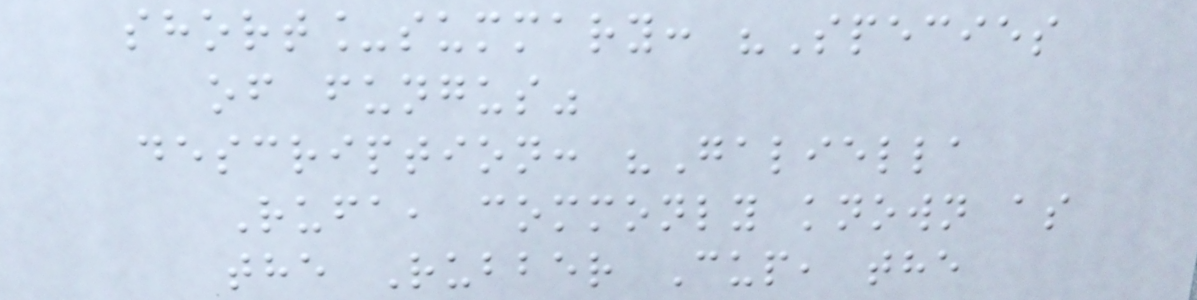short_summary: "Species
of fungus"
description: "Galiella
Rufa, commonly known as
the Rubber Cup, the
